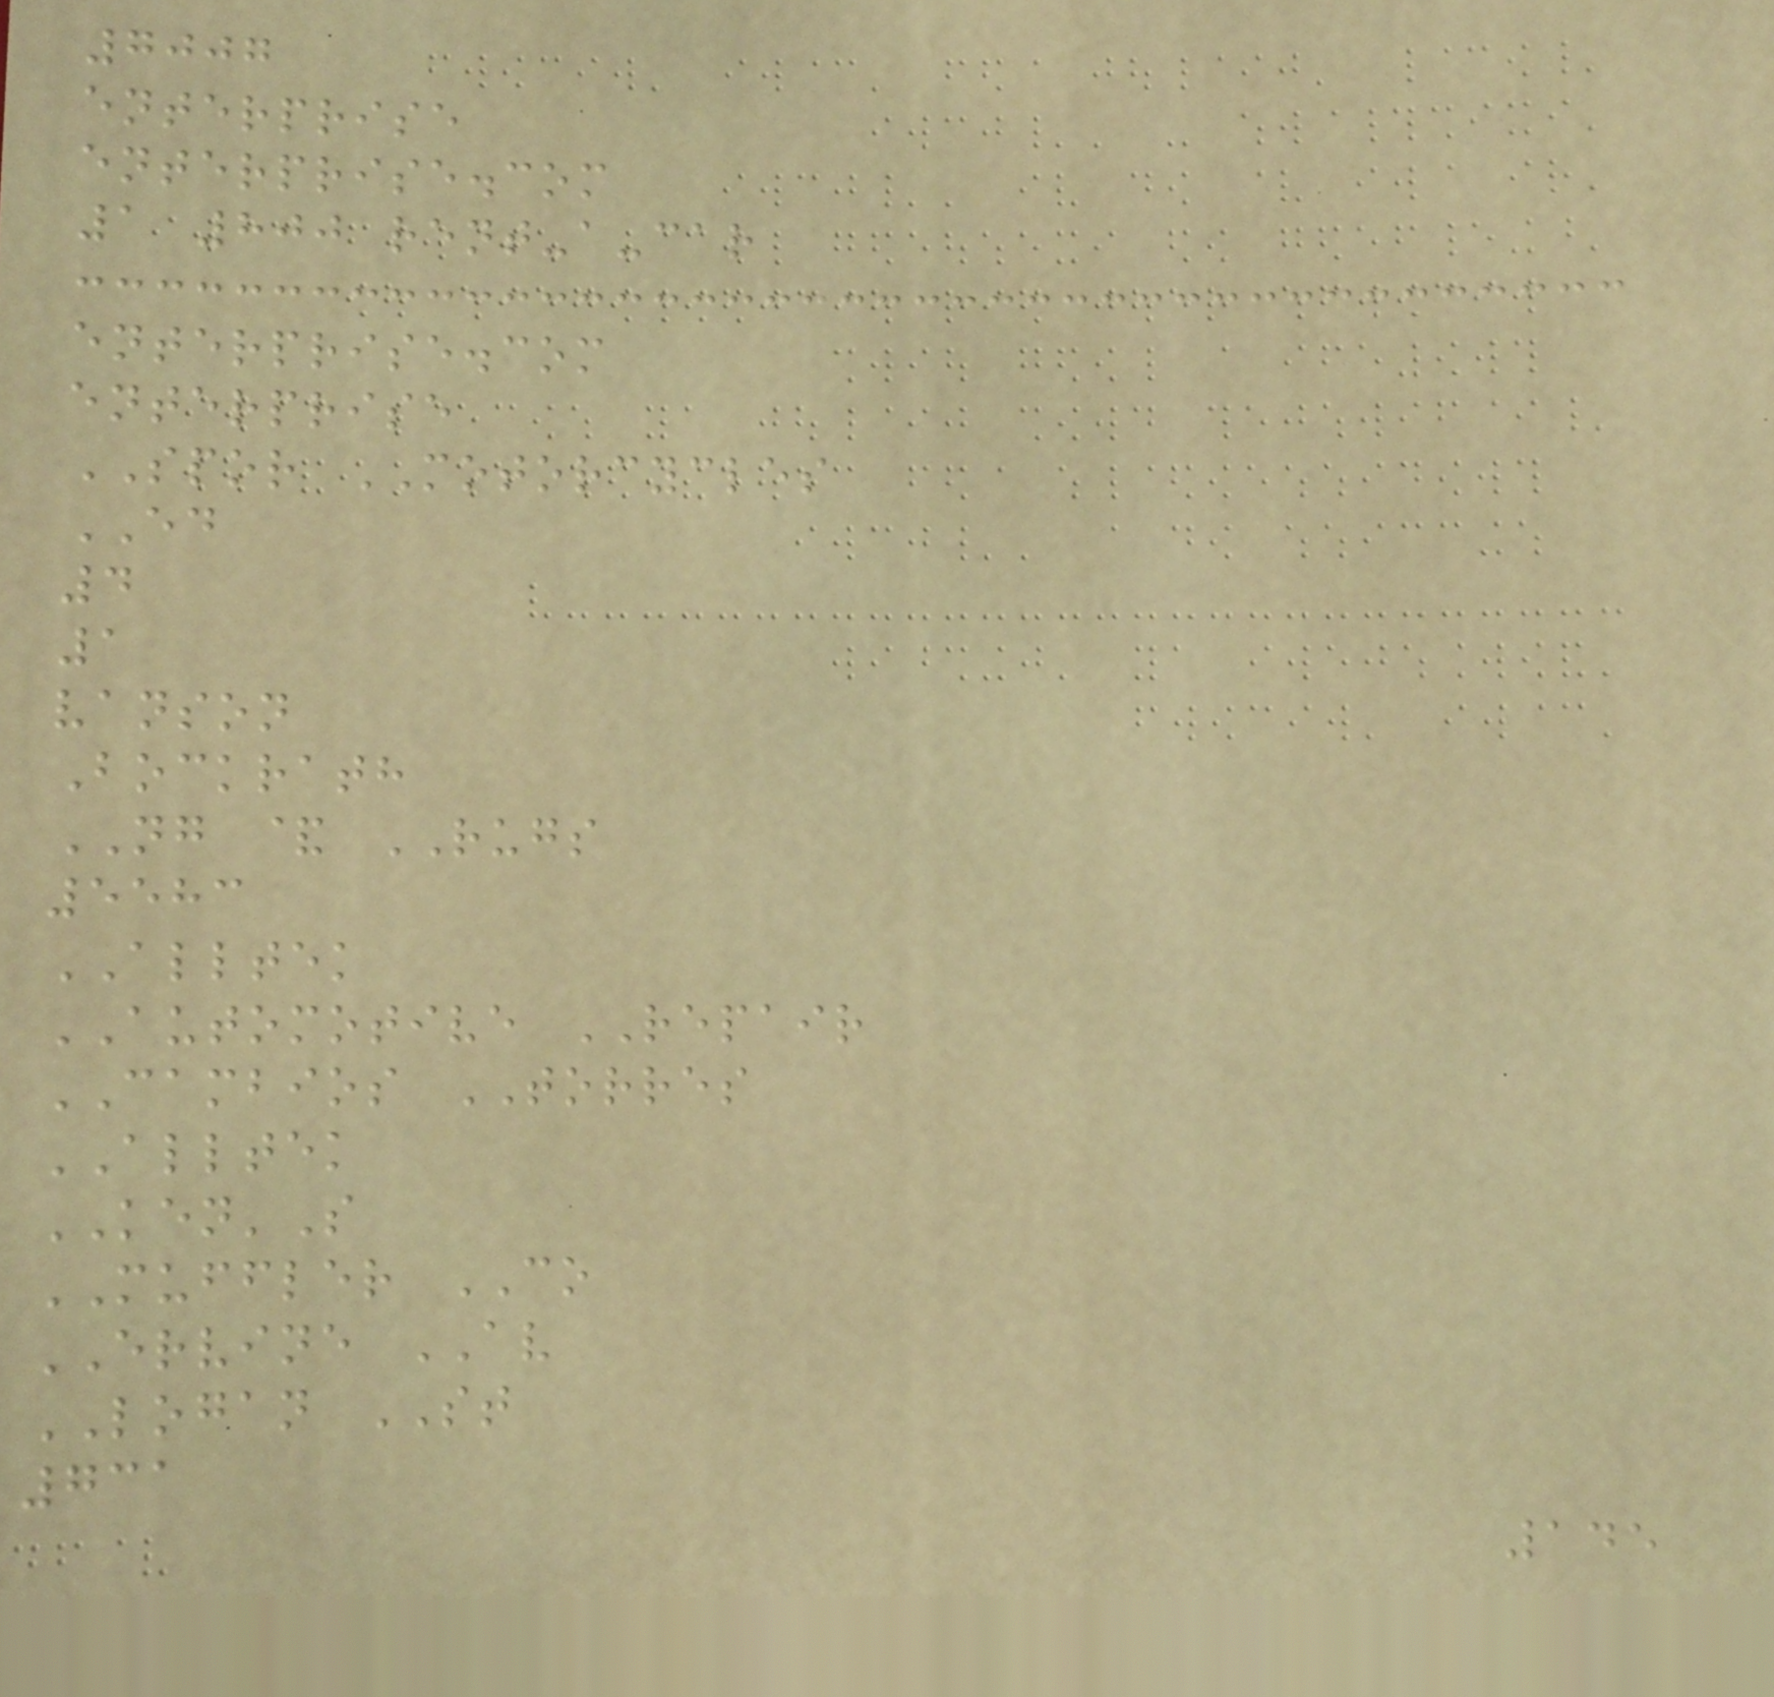7007
enterprise
enterprise.com
1 800 rent-a-car
enterprise.com
enterprise
SPOR MOTORCYCLES
ED
4
1
vanson
Bockrath
NG & RUGS
5583
ALLTEK
AUTOMOTIVE REPAIR
CAMBIOS TORRES
ALLTEK
KEN'S
MUFFLER CO
ERVINE AV
LOGAN ST
731
145
